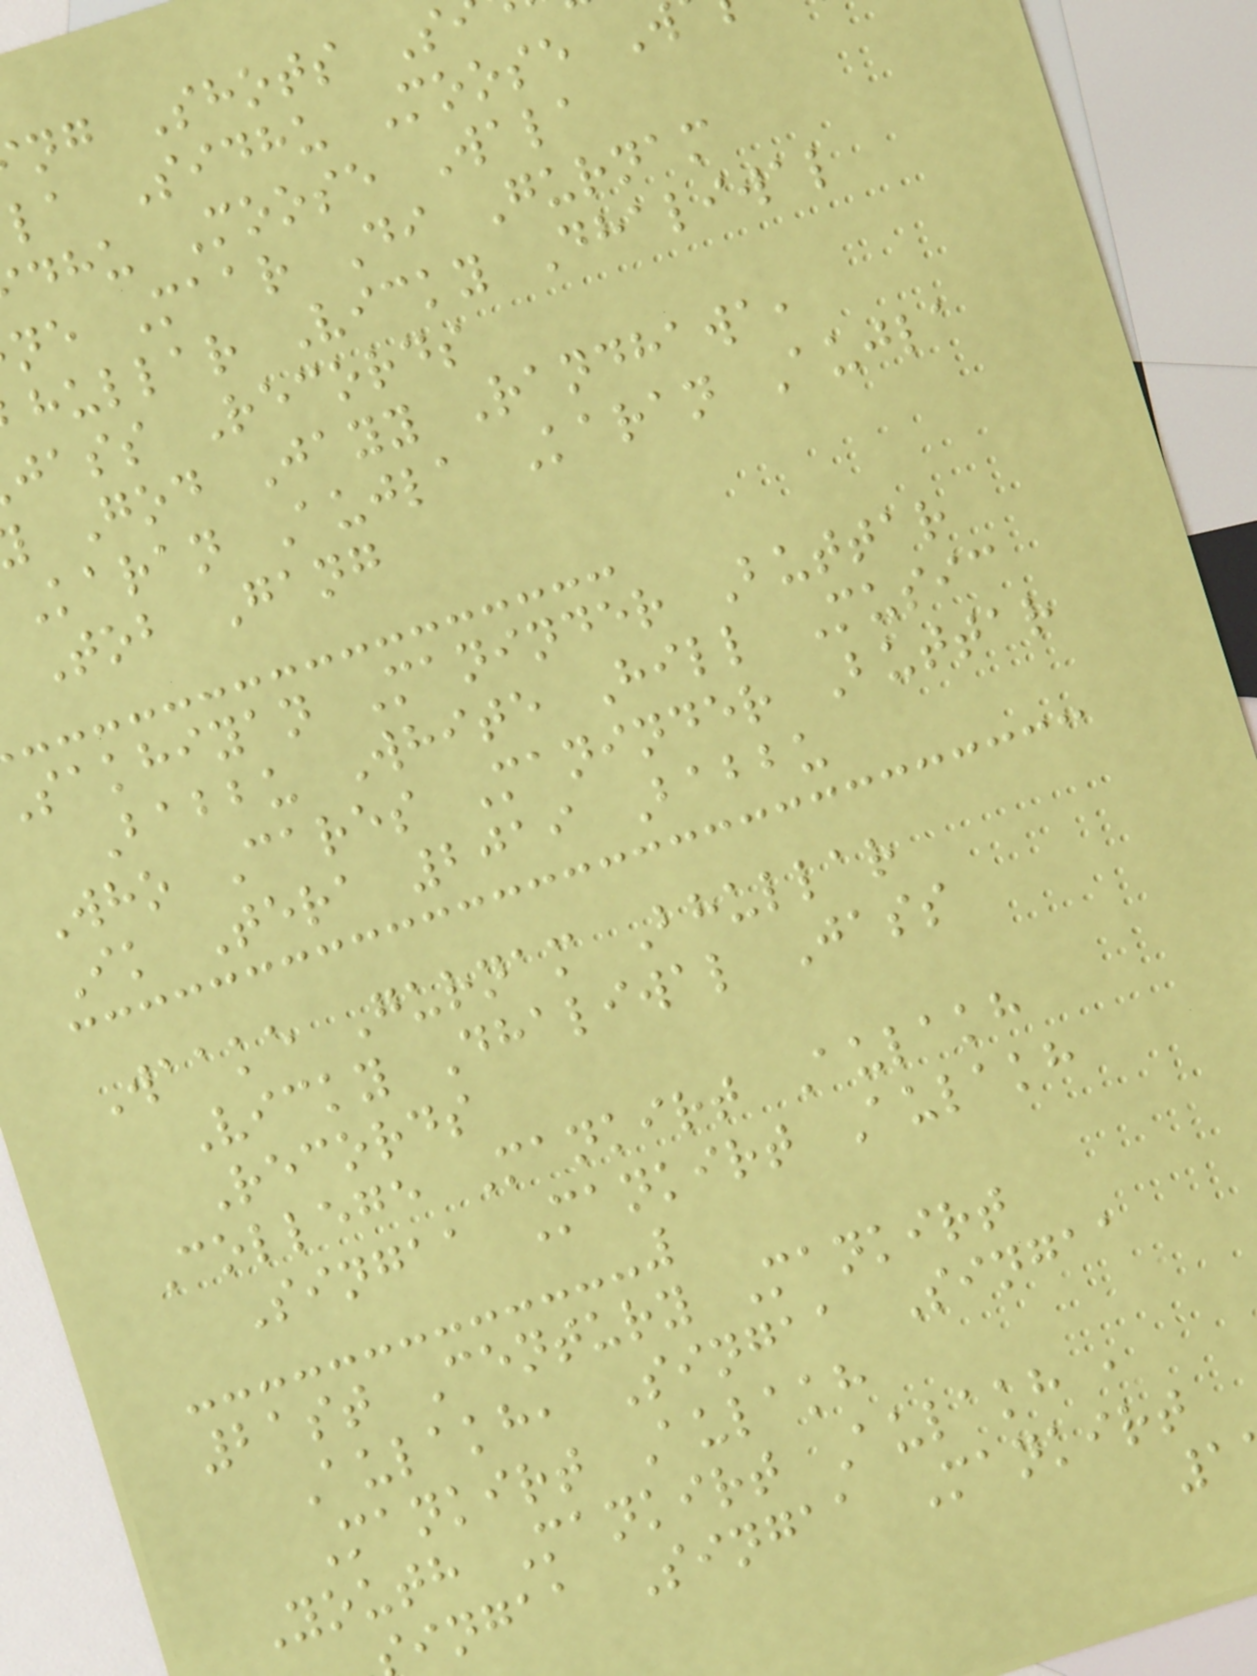ng Shots S
la Sidhu Moose
dhu Moose Wala
ne Maar Di Gurnam
hullar Vicky Dhaliwal
jass Records
God Jayy Randhawa,
Karan Aujla Karan Aujla
Tob Gang
sakhiyan Maninder Buttar
Babbu White Hill Music
Who Cares Maninder Buttar
Ik Tera 2019 Babbu
Waake Gurnam Bhullar
Vicky Dhaliwal Jass
Records
College Mankirt Aulakh
Singaa Mankirt Aulakh
21st Century Mankirt
Aulakh, Singaa Singaa
Mankirt Aulakh
Youth Mankirt Aulakh ,
ingaa Singaa Mankirt
